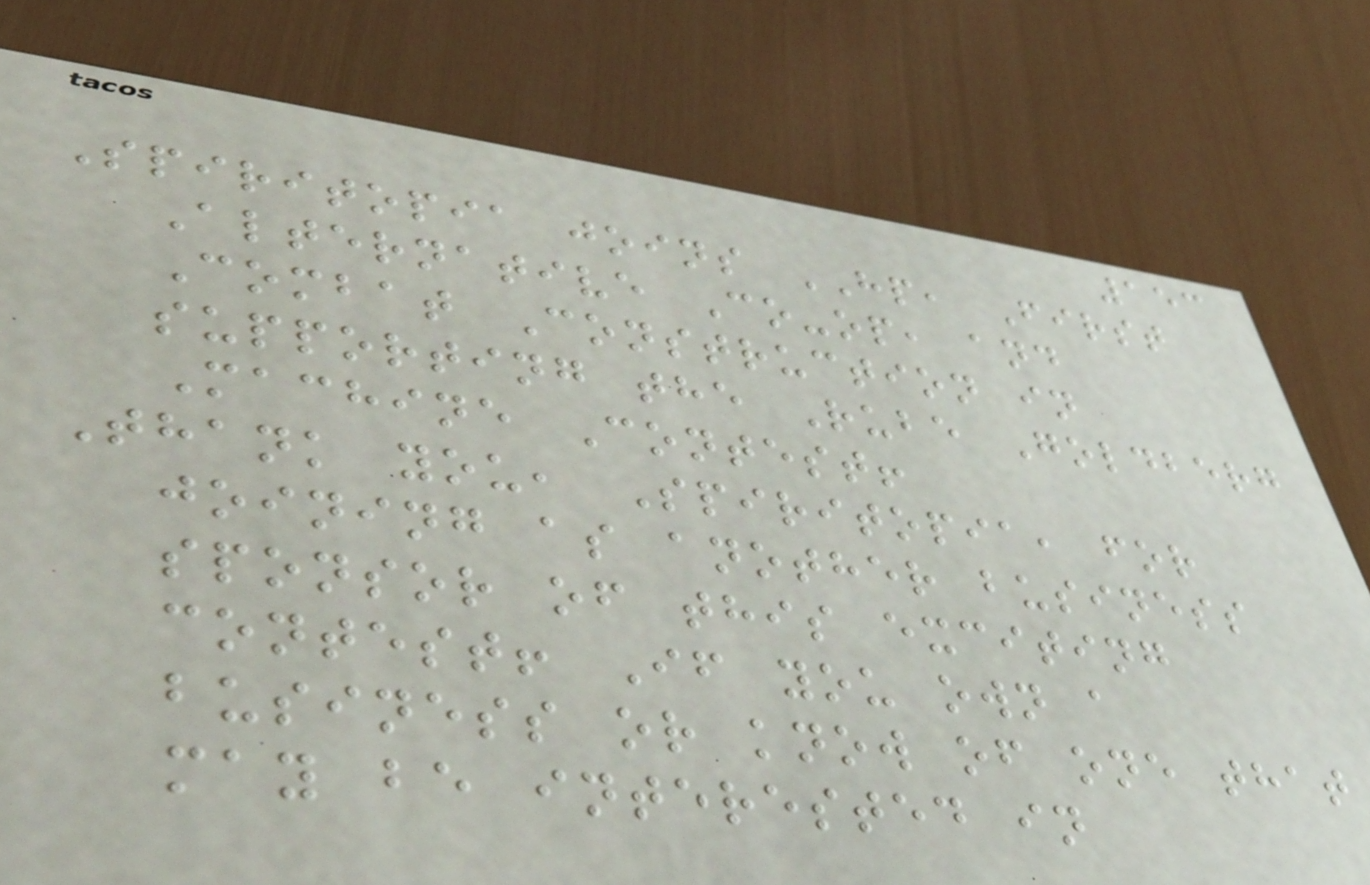153
Spiritopia joins HP, First
Alternative Co-op, and
Combat Construction in
supporting the Rube Goldberg
Machine Contest!
Thank you, Spiritopia, for
joining as another business
sponsor of this exciting
contest! If you own a
business or know of one that
may be interested in
